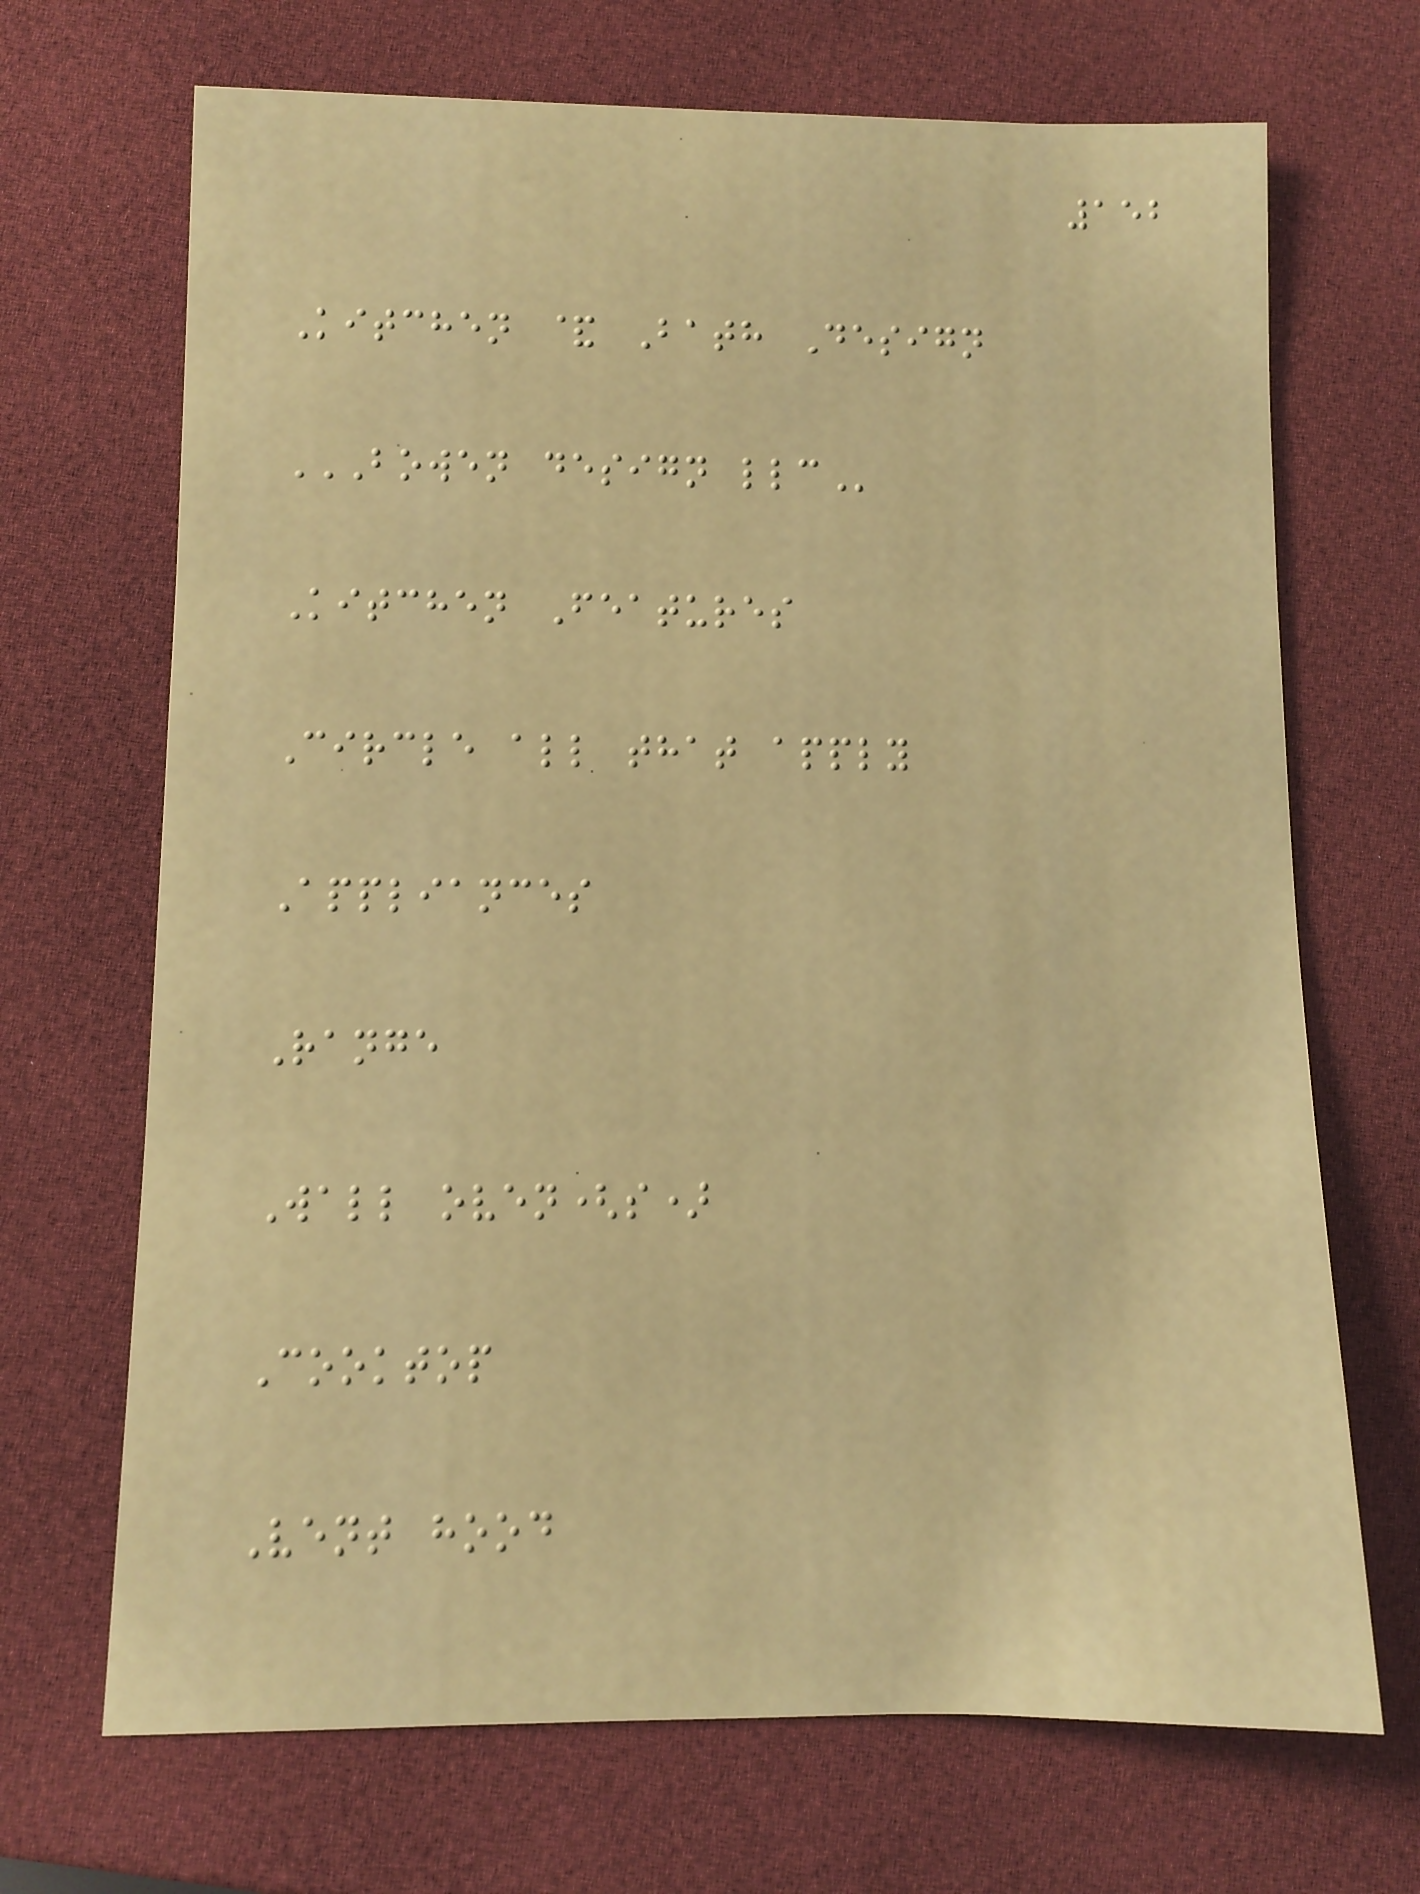152
Kitchen & Bath Design
BOWEN DESIGN LLC
Kitchen Features
Circle all that apply
Appliances
Range
Wall oven(s)
Cooktop
Vent hood
